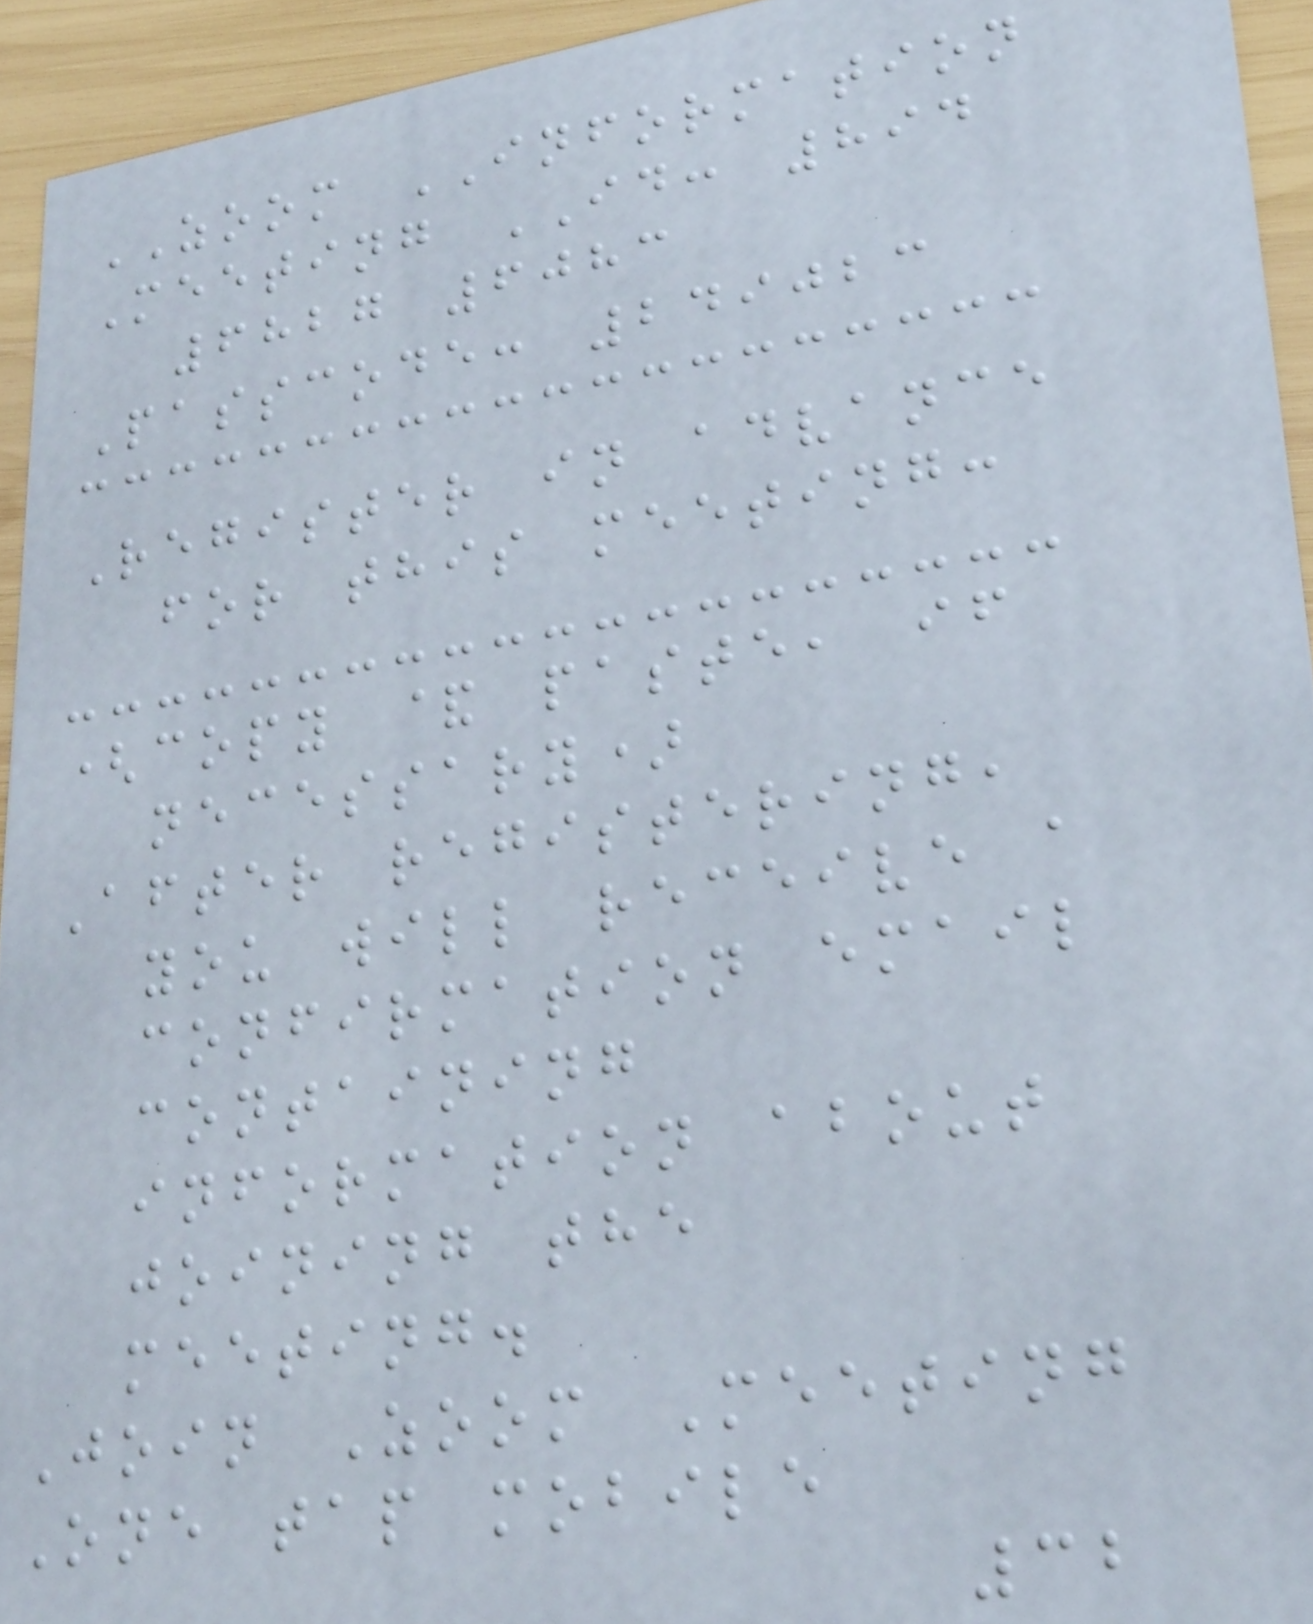ZOOM INFORMATION
Meeting ID: 894
6827 6083
Passcode: 249023
Register in advance
for this meeting:
(copy & paste, if
necessary)
After registering,
you will receive a
confirmation email
containing
information about
joining the
meeting.
Join Zoom Meeting
One tap mobile
32
